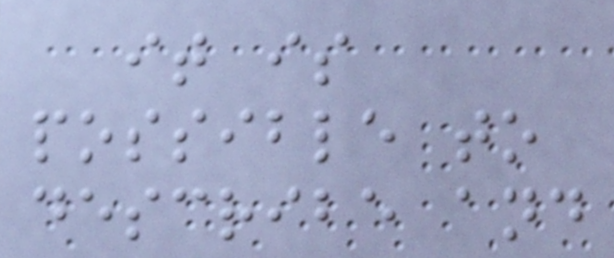it is
possible to
describe and
